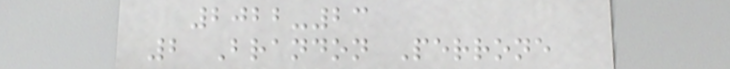2022-23
2 Brandon Perrone
